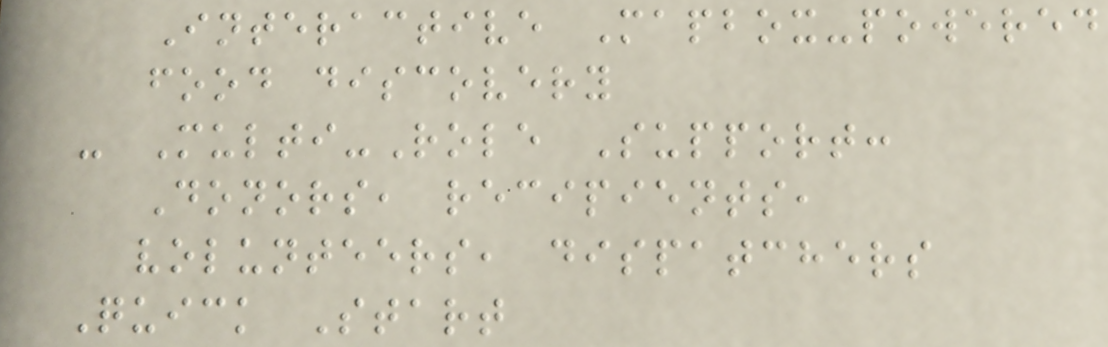Interactive Mapbox-powered
food discovery
- Multi-Role Support:
Donors, recipients,
volunteers, dispatchers
Quick Start
